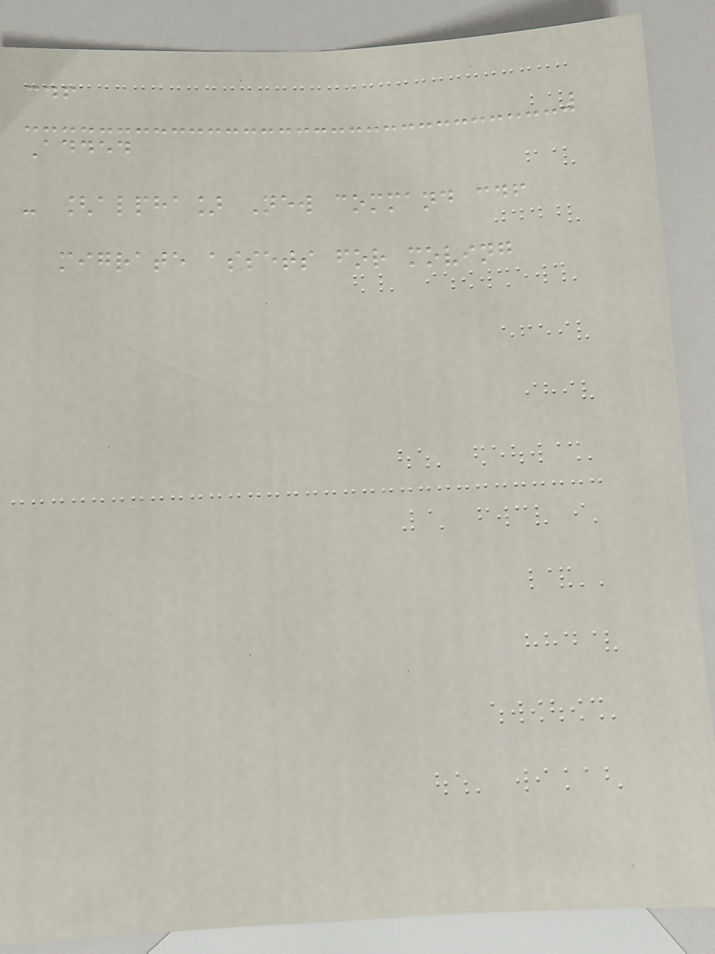cdf
Added
- [alpha] New command cdf
migrate assets for moving
